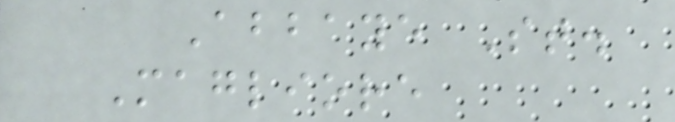Abbaye St.
Magliore
